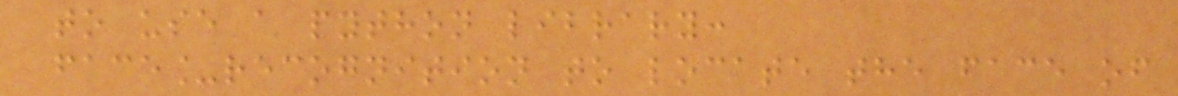to use a python library:
face_recognition to locate the face of
